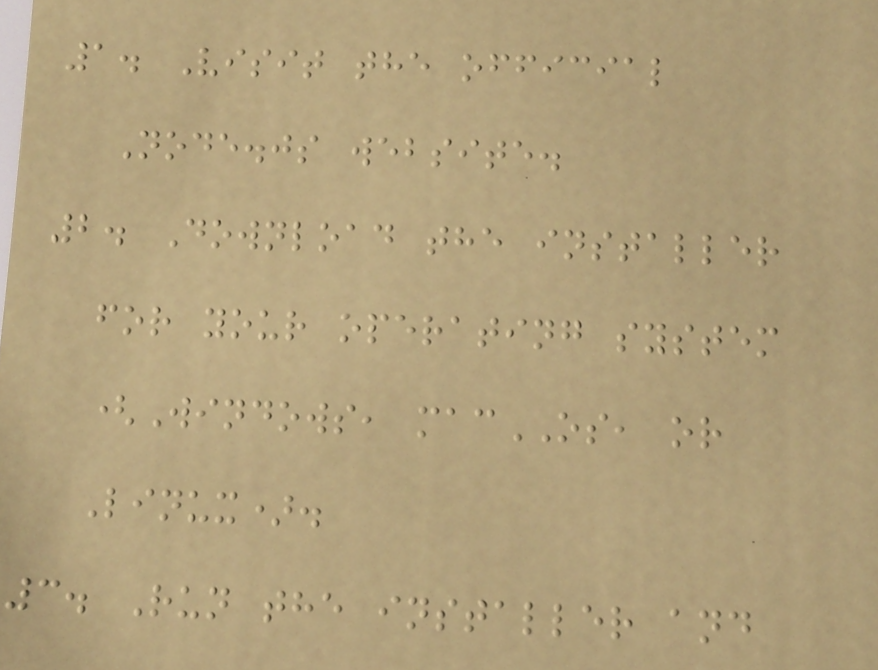1. Visit the official
Node.js website.
2. Download the installer
for your operating system
(Windows, macOS, or
Linux).
3. Run the installer and
